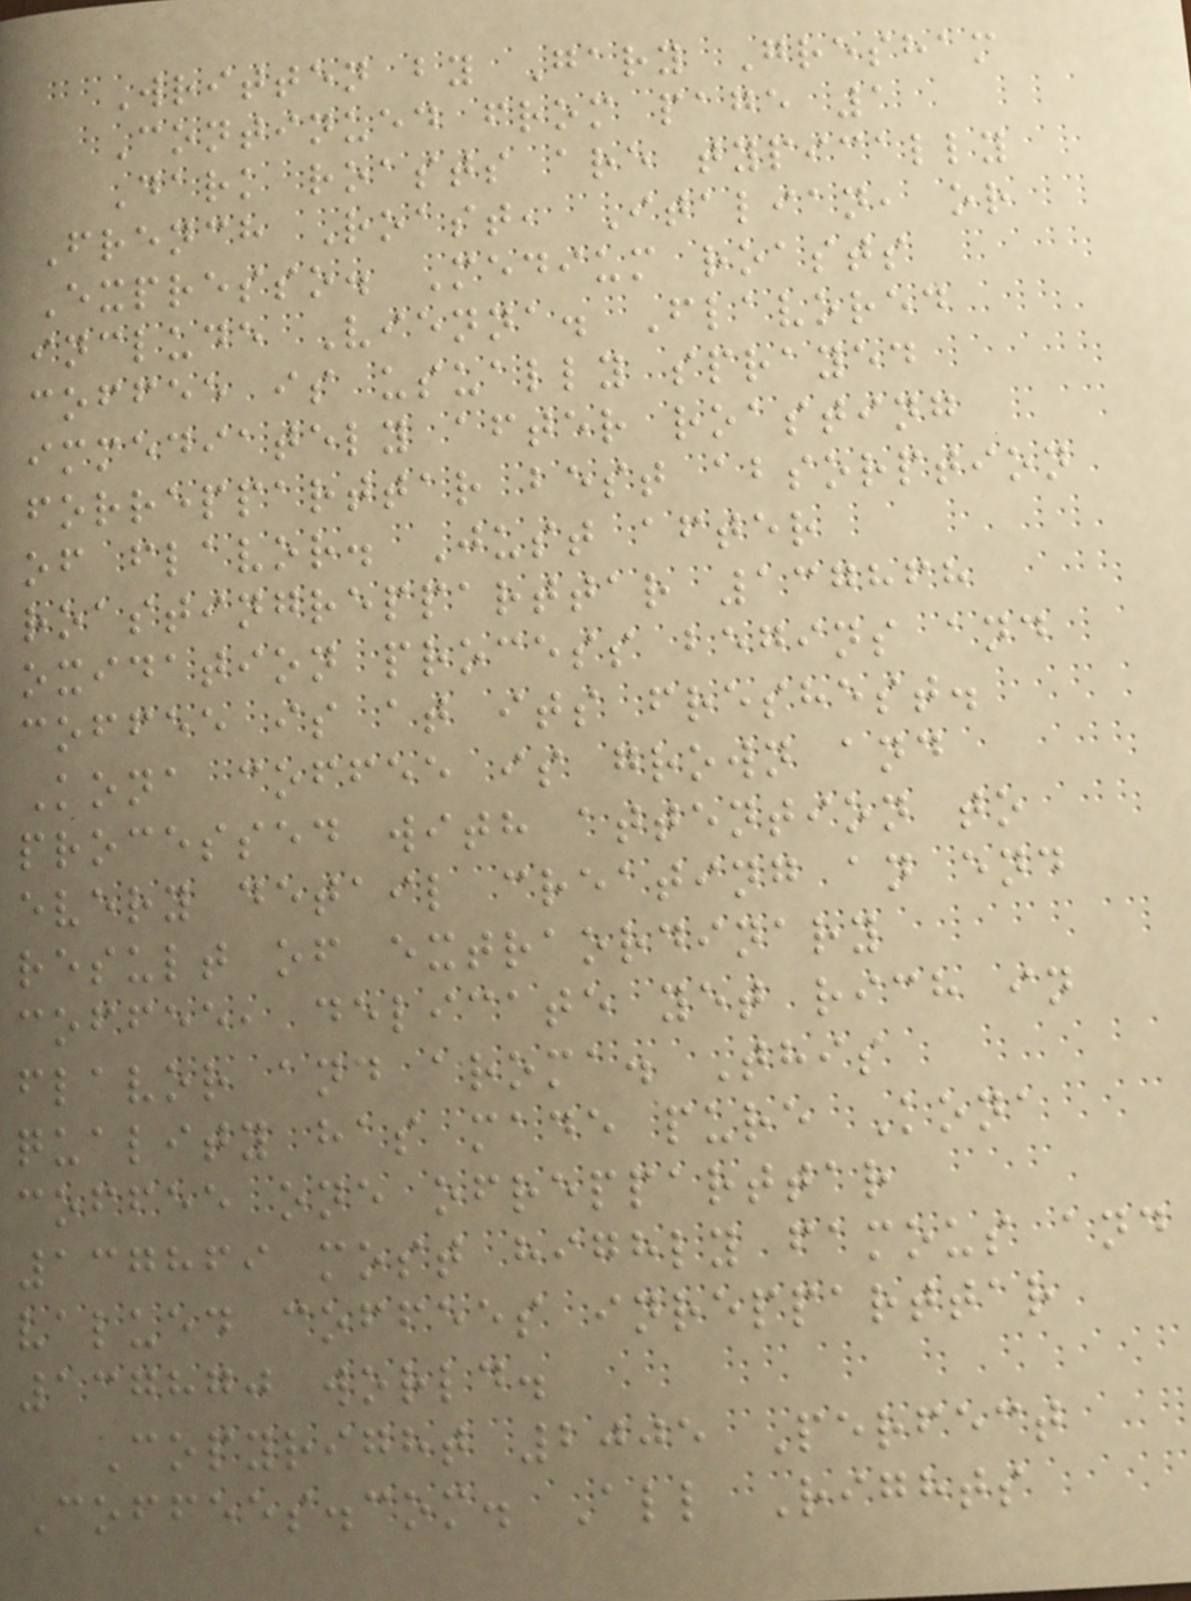Written by Gary Gresham
Continued from page 1
Dark roasts are typically
French Roast, Italian, or
Expresso. Medium roasts
include Vienna. Flavored
coffee is usually sprayed
immediately after roasting
forrepparttar best absorption
of flavor. Just after
roastingrepparttar 137868
oxidation process begins and
coffee is at its freshest.
Kona coffee is grown and
processed with attention to
every detail creating an end
result of extraordinary
coffee, delicate yet rich in
flavor and aroma. This
quality has made pure Kona
coffee one ofrepparttar
137869 most highly famous and
valued coffees inrepparttar
137870 world.
Copyright 2005 Perfect
Coffees.com. All Rights
